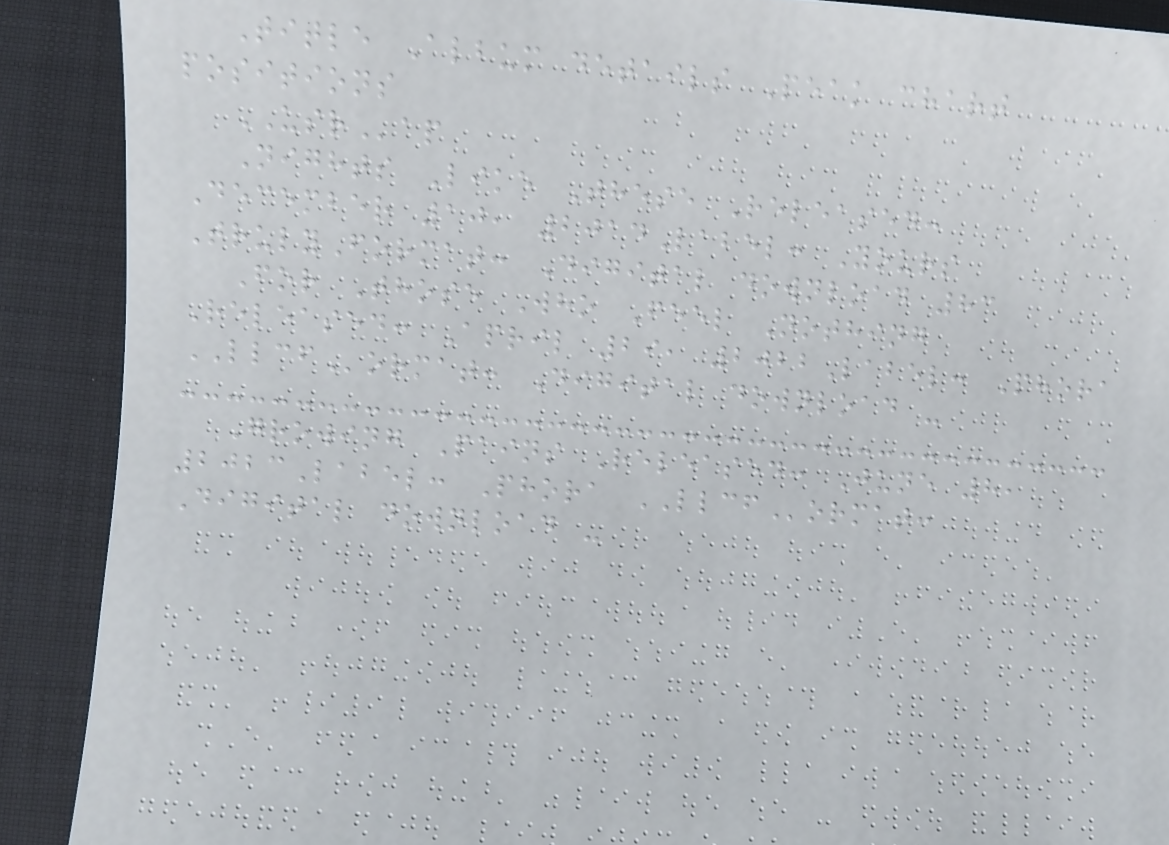Title Album details Peak chart
positions
USRap
Nights Like These Released:
December 10, 2014Label: Yours
TrulyFormat: Digital download 83
For Those Who Feel Nothing
Released: April 29, 2022Label: Phora
LLCFormat: Digital download -
Growing Pains Released: June 8,
2023Label: Phora LLCFormat:
Digital download -
